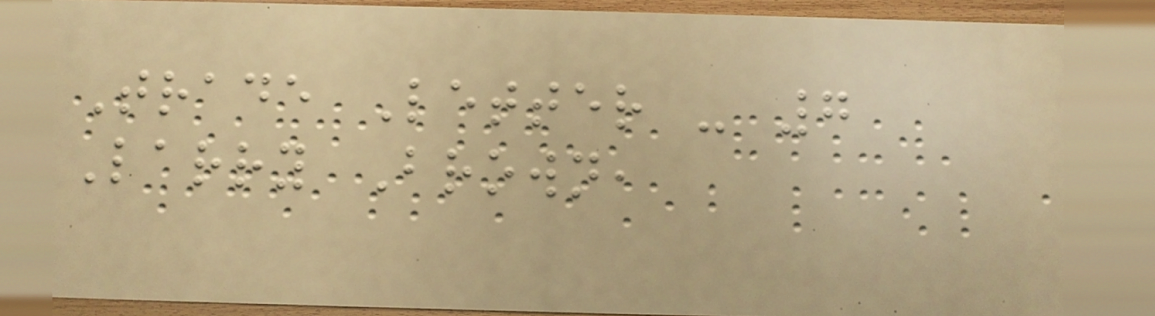Trade Letter - 7
Larry Brown,
